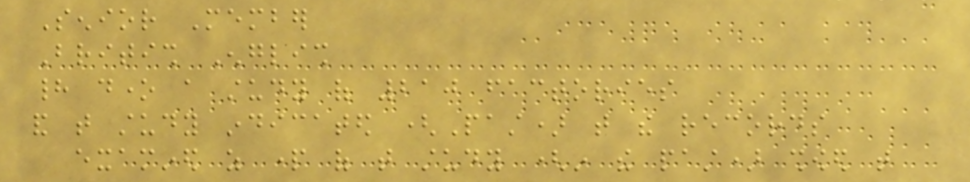Senior Member
British English
had done a study of 210 factories
and that study indicated (Past) that the records
examined as part of that study (in the past) showed that
